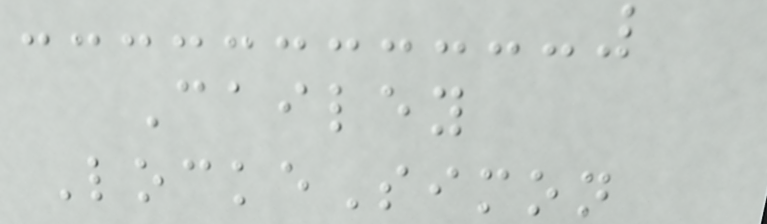Cailey
LockeSimon
